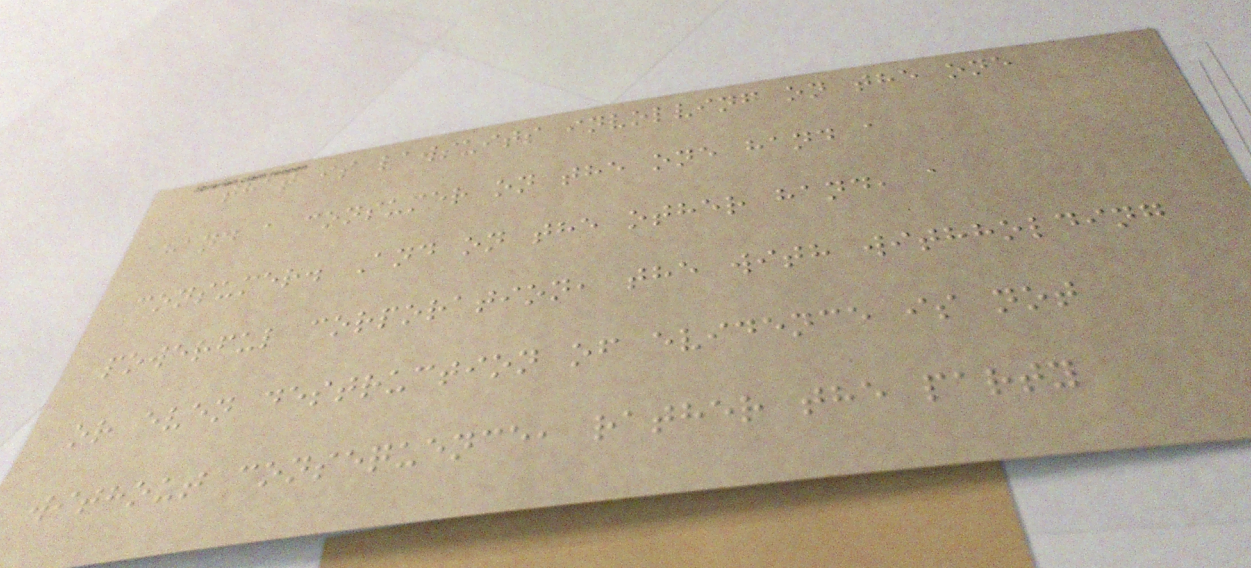that is lawsuits involving on the one
hand a consumer on the one hand a
consumer. And on the other hand, a
powerful corporation, the with withholding
or even destruction of evidence is not
without consequence, rather the party
